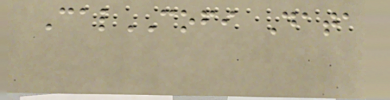CalCOFI Data
